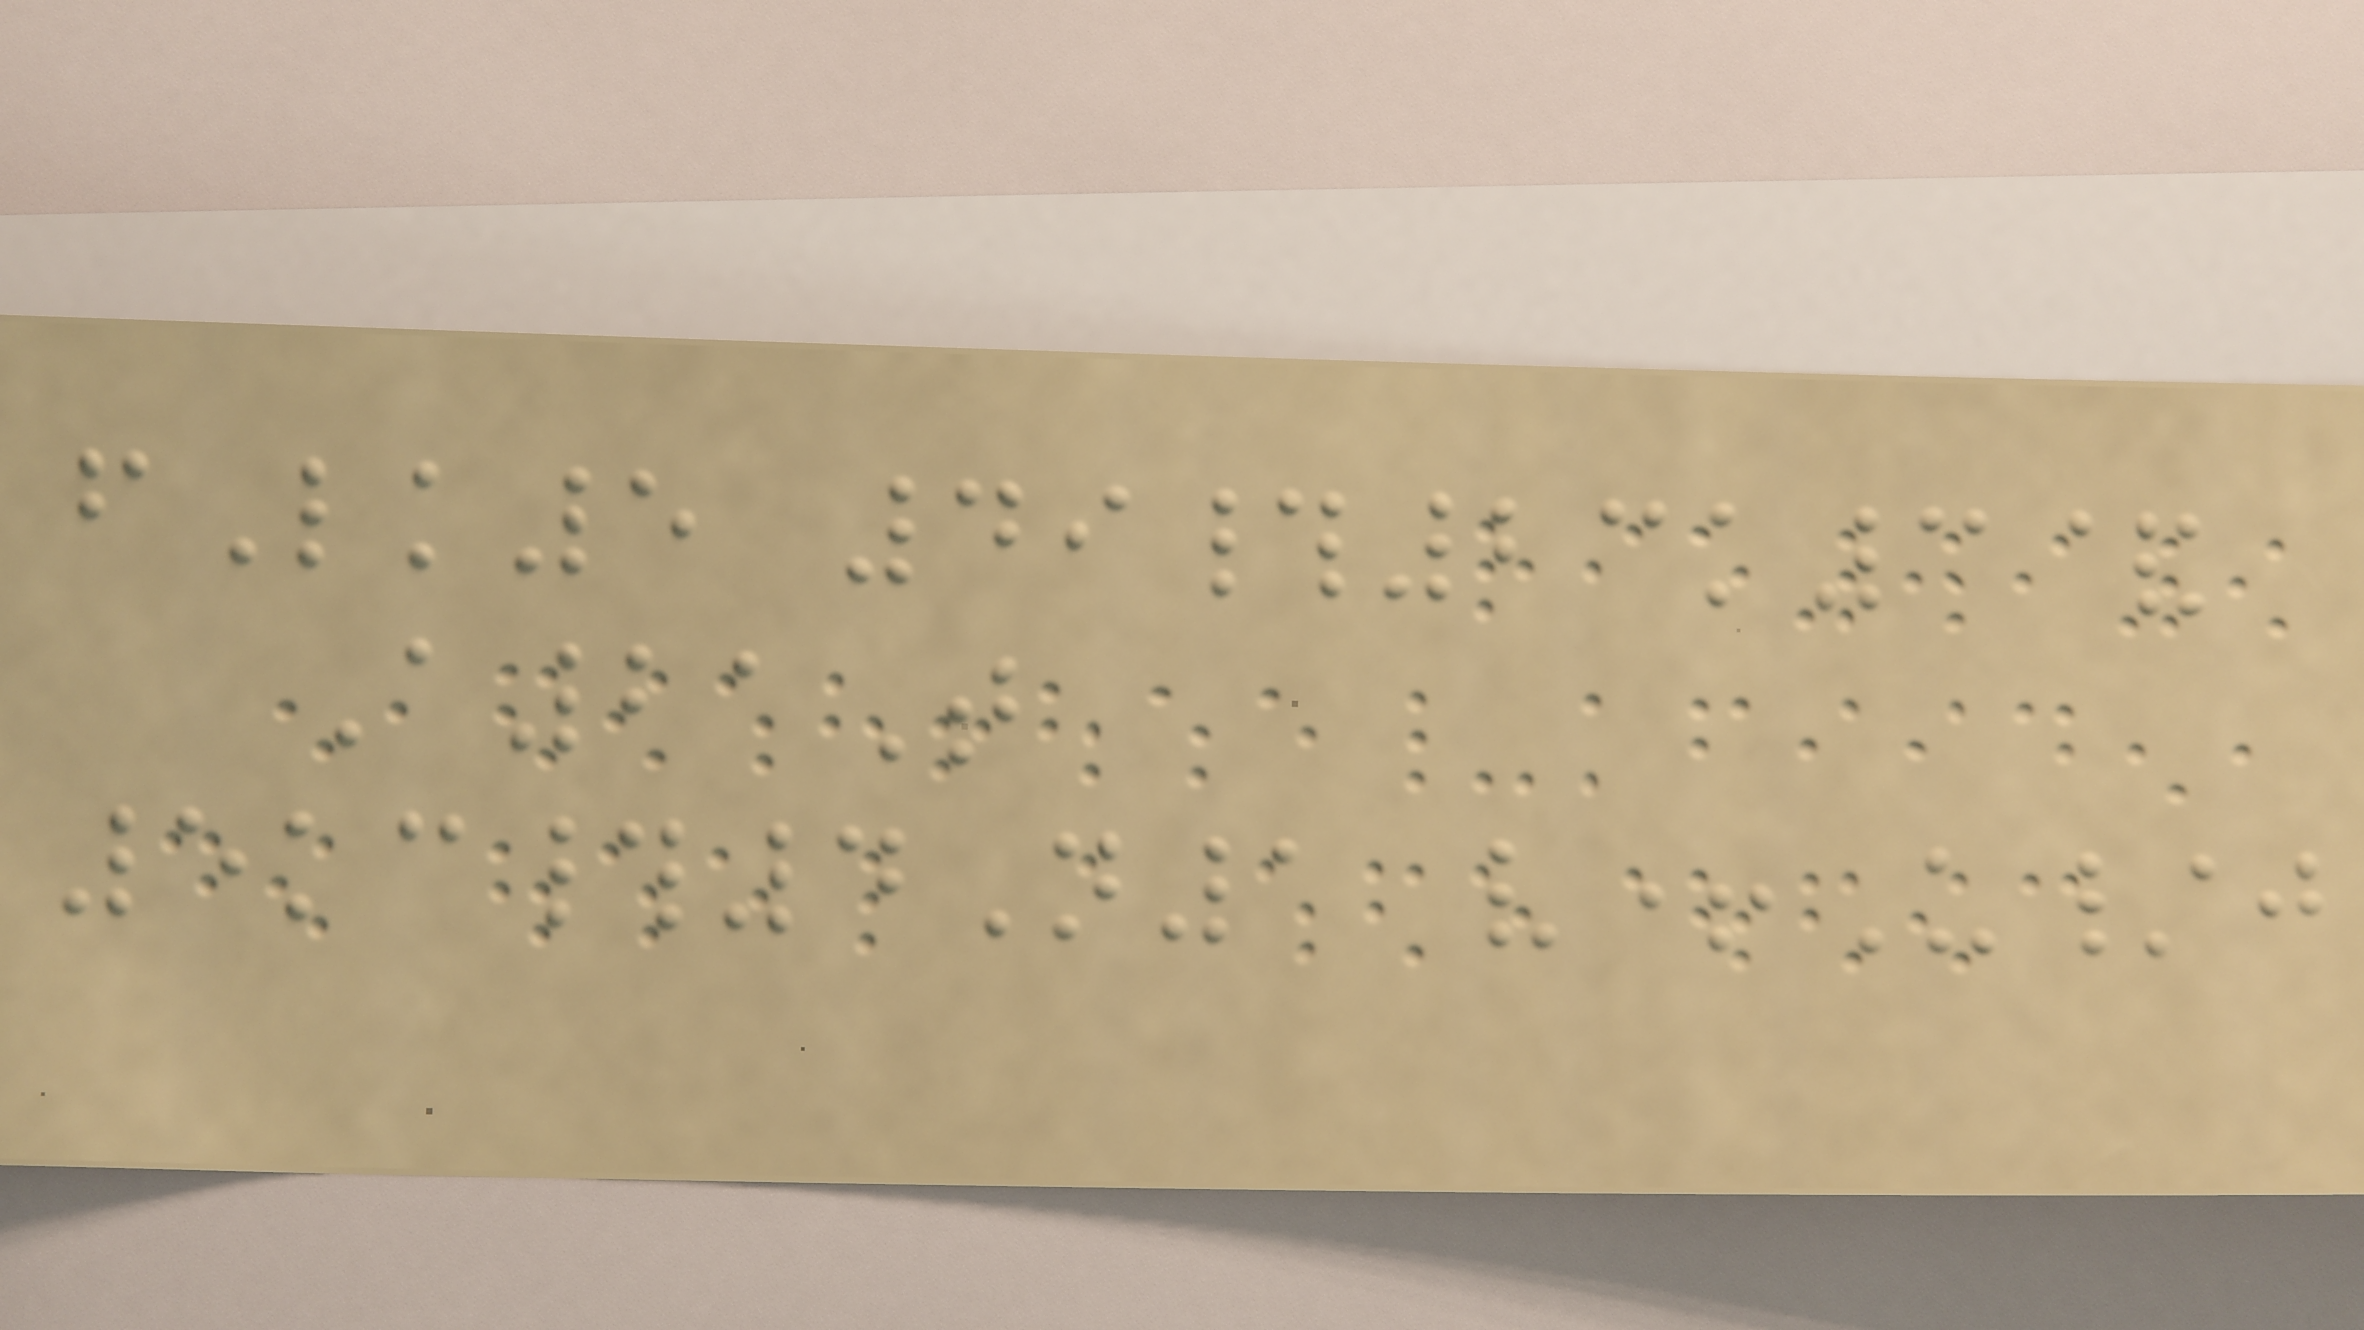fLk5 49#23k3&
A21T
5kc#4N1 v+U/j
